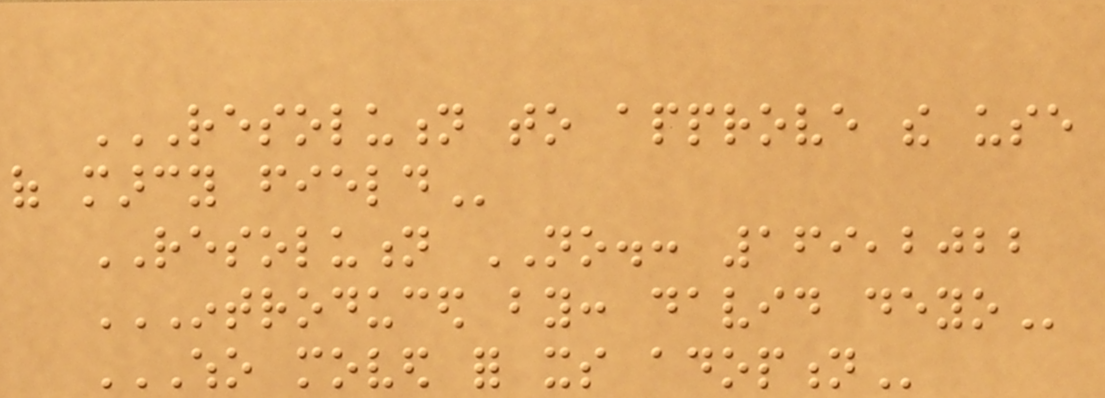RESOLUTION TO APPROVE THE USE
OF MARCY FIELD
RESOLUTION NO.: 169,2022
INTRODUCED BY: DAVID DEYO
WHO MOVED FOR ITS ADOPTION
